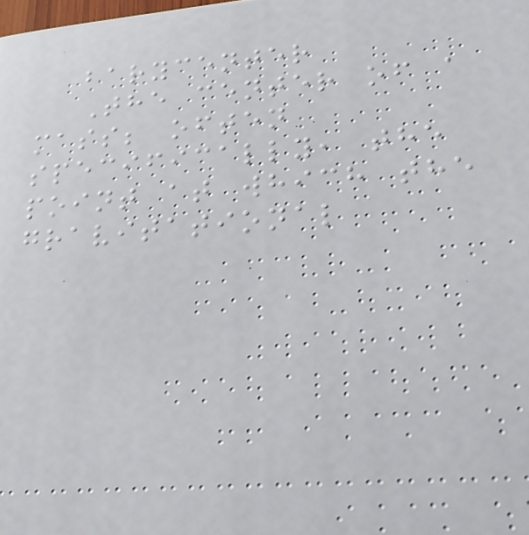barycenter
The center of a
mass; often
specifically, the
point at which the
gravitational
